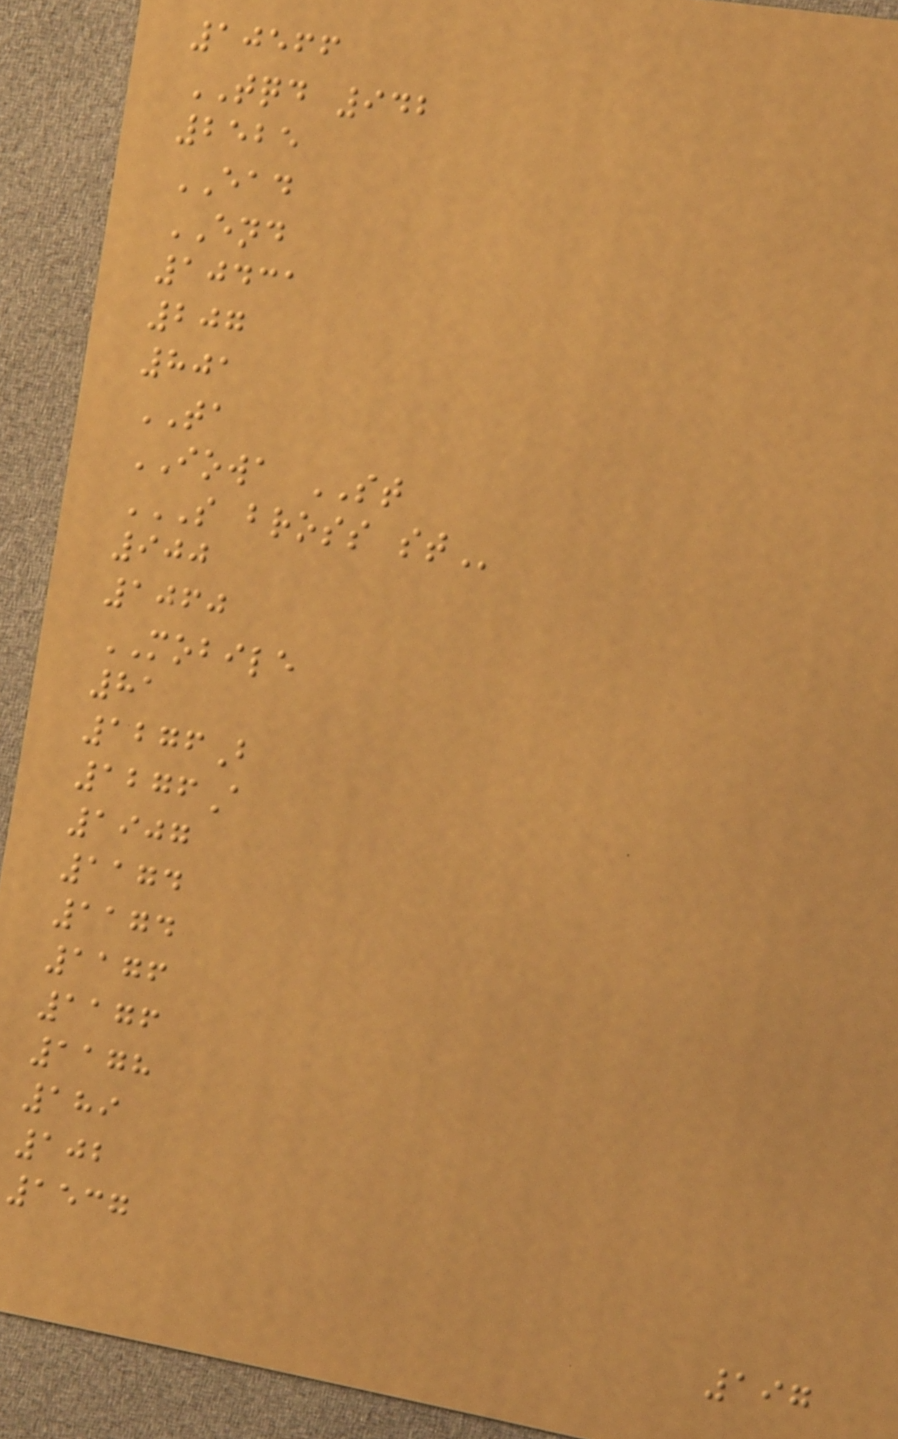10566
TQD 942
2525
EAD
END
10431
207
801
TA
IOWA ST
S BROSS ST
900
1060
MOBILE
81
1276B
1276A
1907
1174
1174
1176
1176
1178
189
102
1537
197
